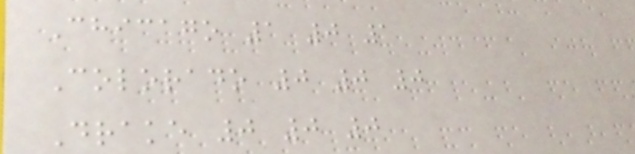Chicago 1 0 1
Colorado 0 0 0
Drake 0 0 0
